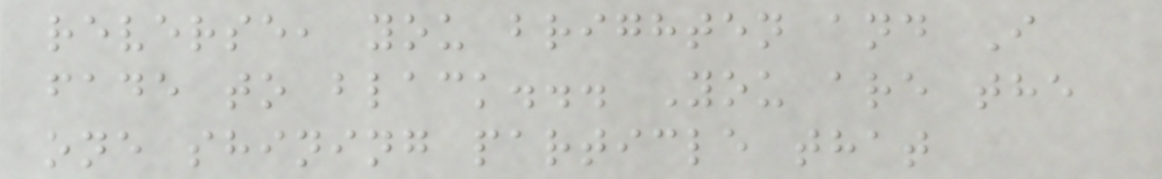reverse, you brighten and I
fade to black... You are the
one shining particle that
